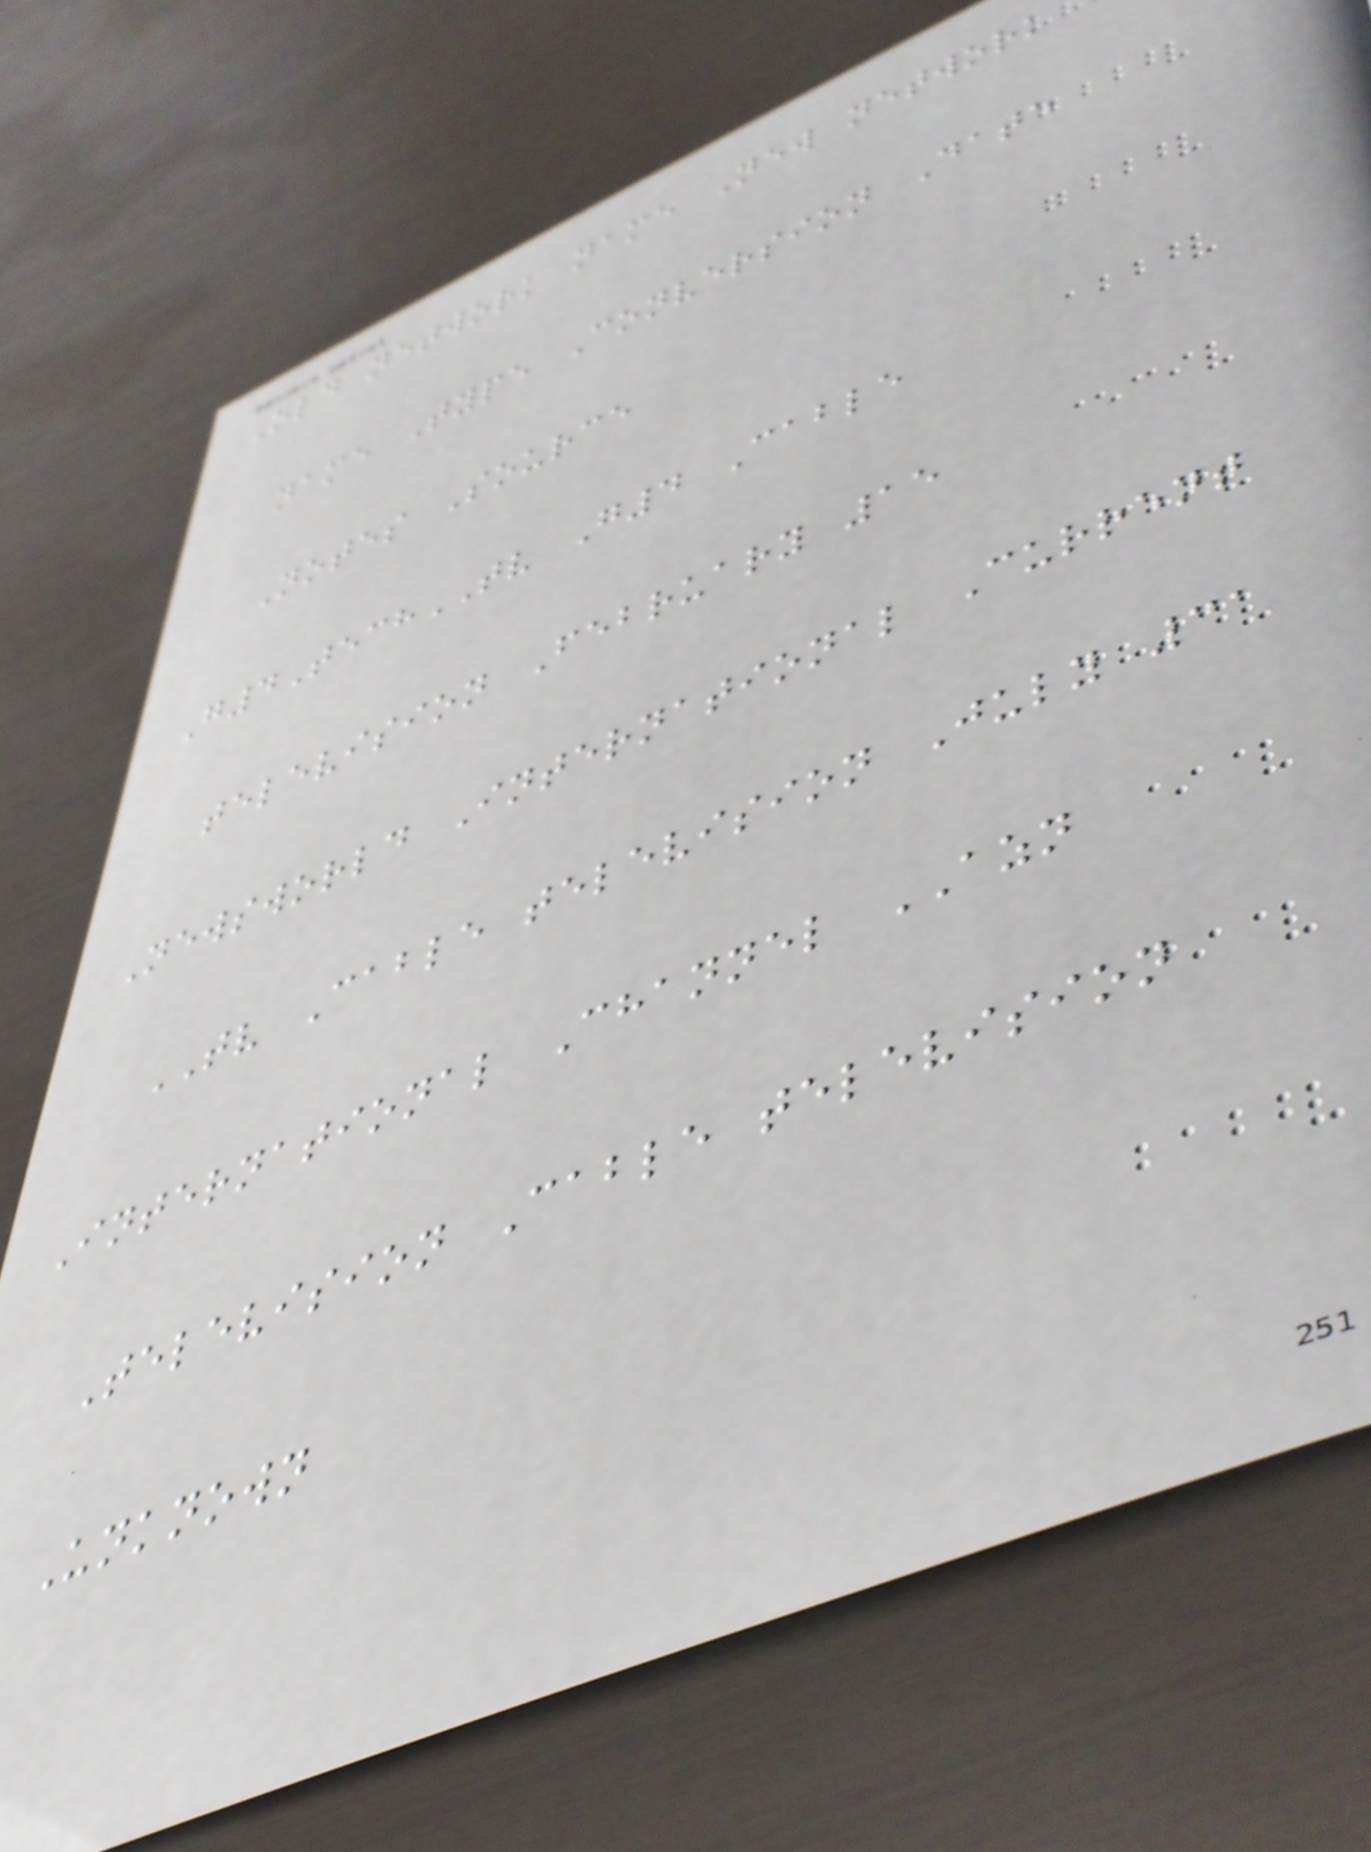Old network name New network
name Type Conversion Date
Notes Source
G4TechTV G4 Cable
television February 15
Newsworld International Current
TV Cable television July 31
International Channel AZN
Television Cable television
Unknown
